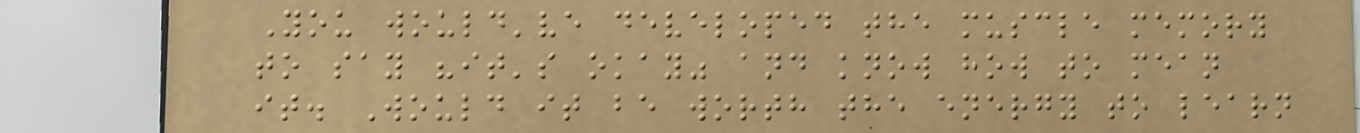You would've developed the muscle memory
to say "it's okay" and know how to mean
it. Would it be worth the energy to learn
